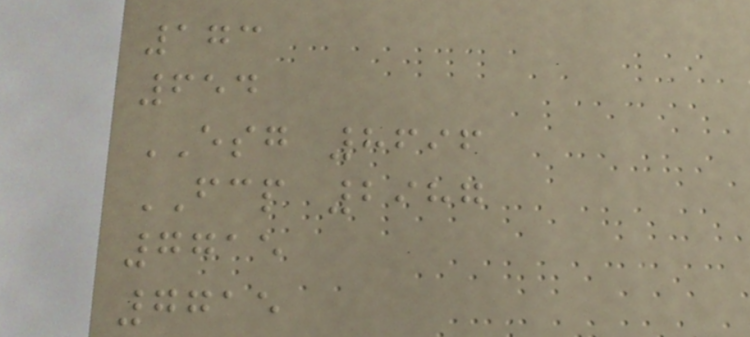173
654
ESG 8696
FCP 2987
7715
7715
